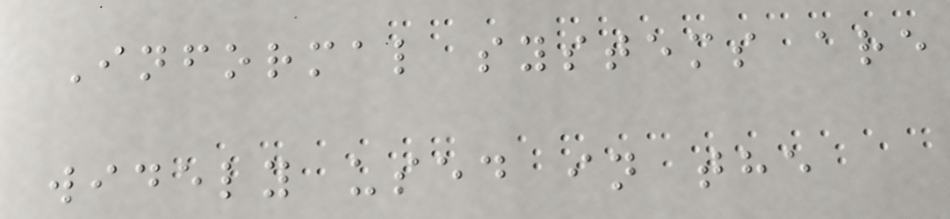Informal systems are
widely used in the
